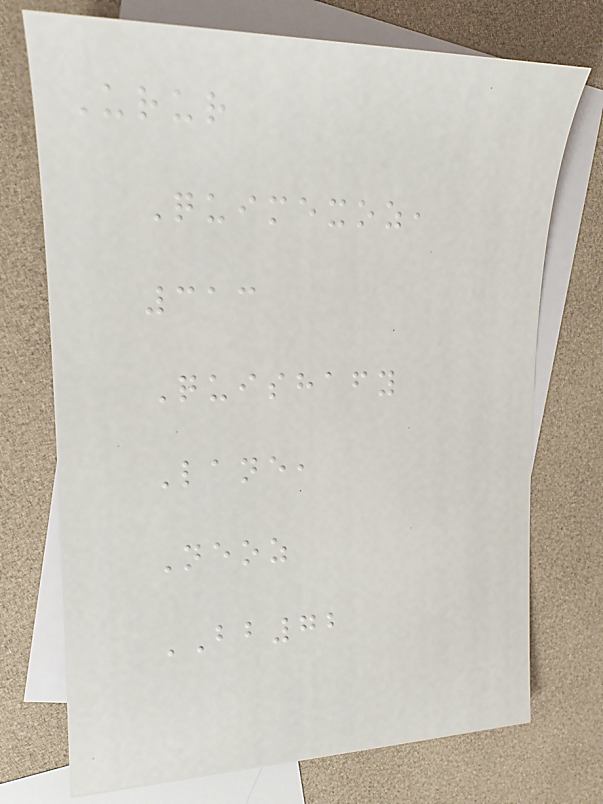Urur
Quimexoz,
313
Quishafy
Lane,
Neoz
BB72
